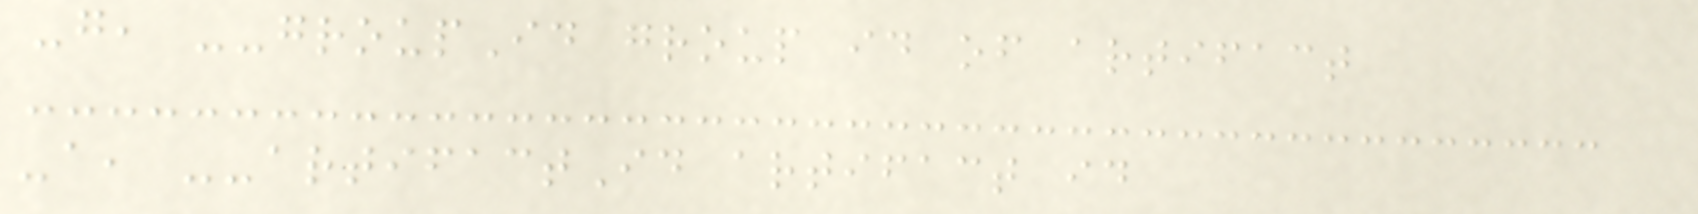-g, --groupId group id of artifact
-a, --artifactId artifact id
